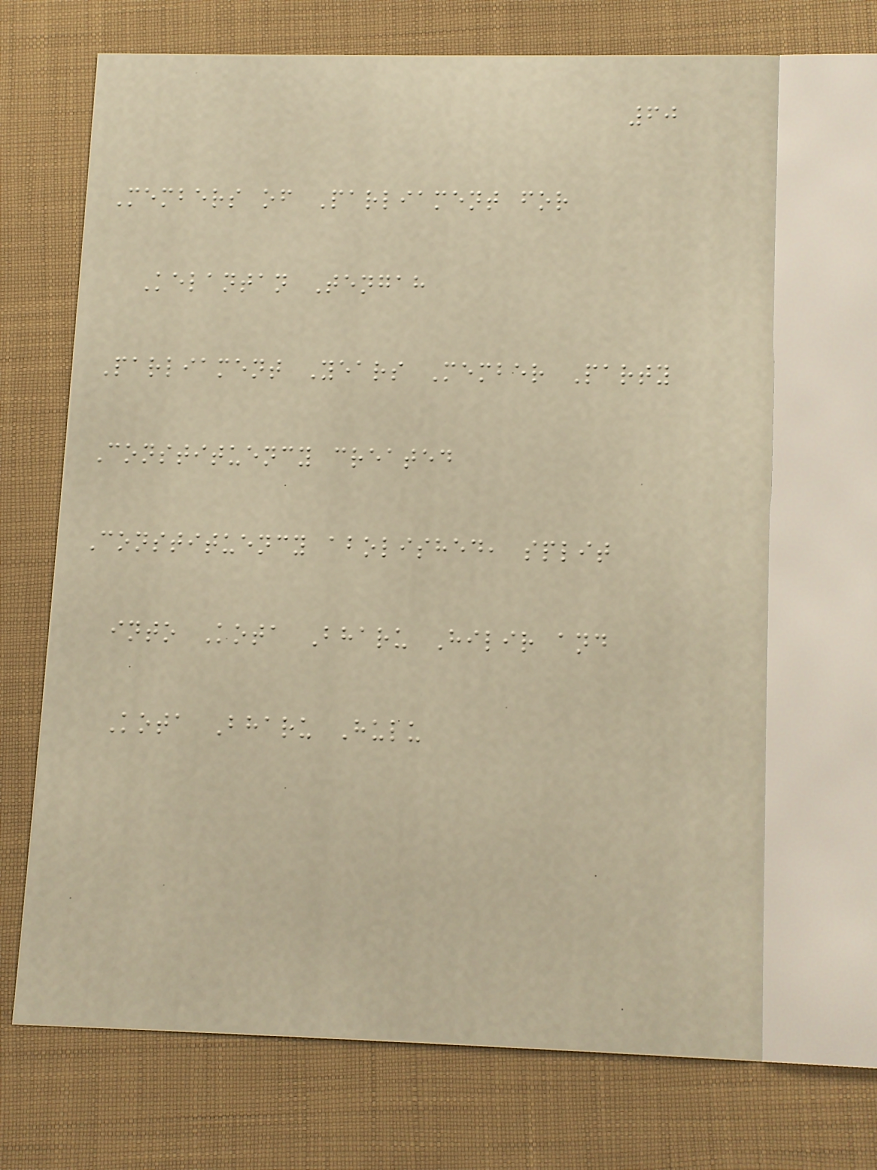60
Members of Parliament for
Kelantan Tengah
Parliament Years Member Party
Constituency created
Constituency abolished, split
into Kota Bharu Hilir and
Kota Bharu Hulu
